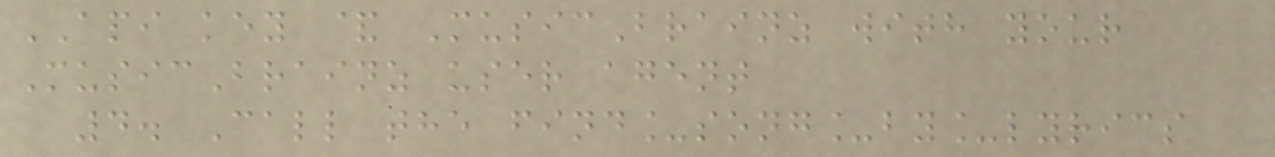API key & MusicBrainz with your
MusicBrainz user agent
4. Call the find_song_by_lyrics
